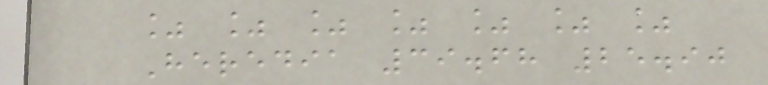% % % % % % %
Heredia 39.68 25.90
